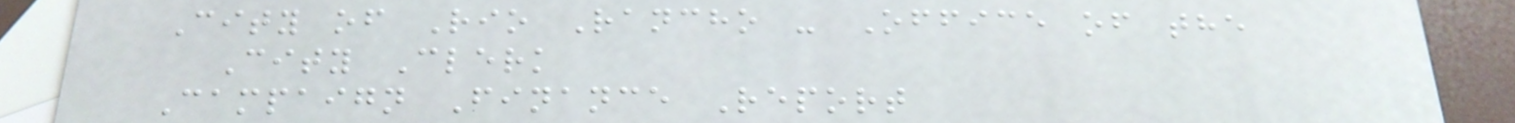City of Rio Rancho - Office of the
City Clerk
Campaign Finance Report
